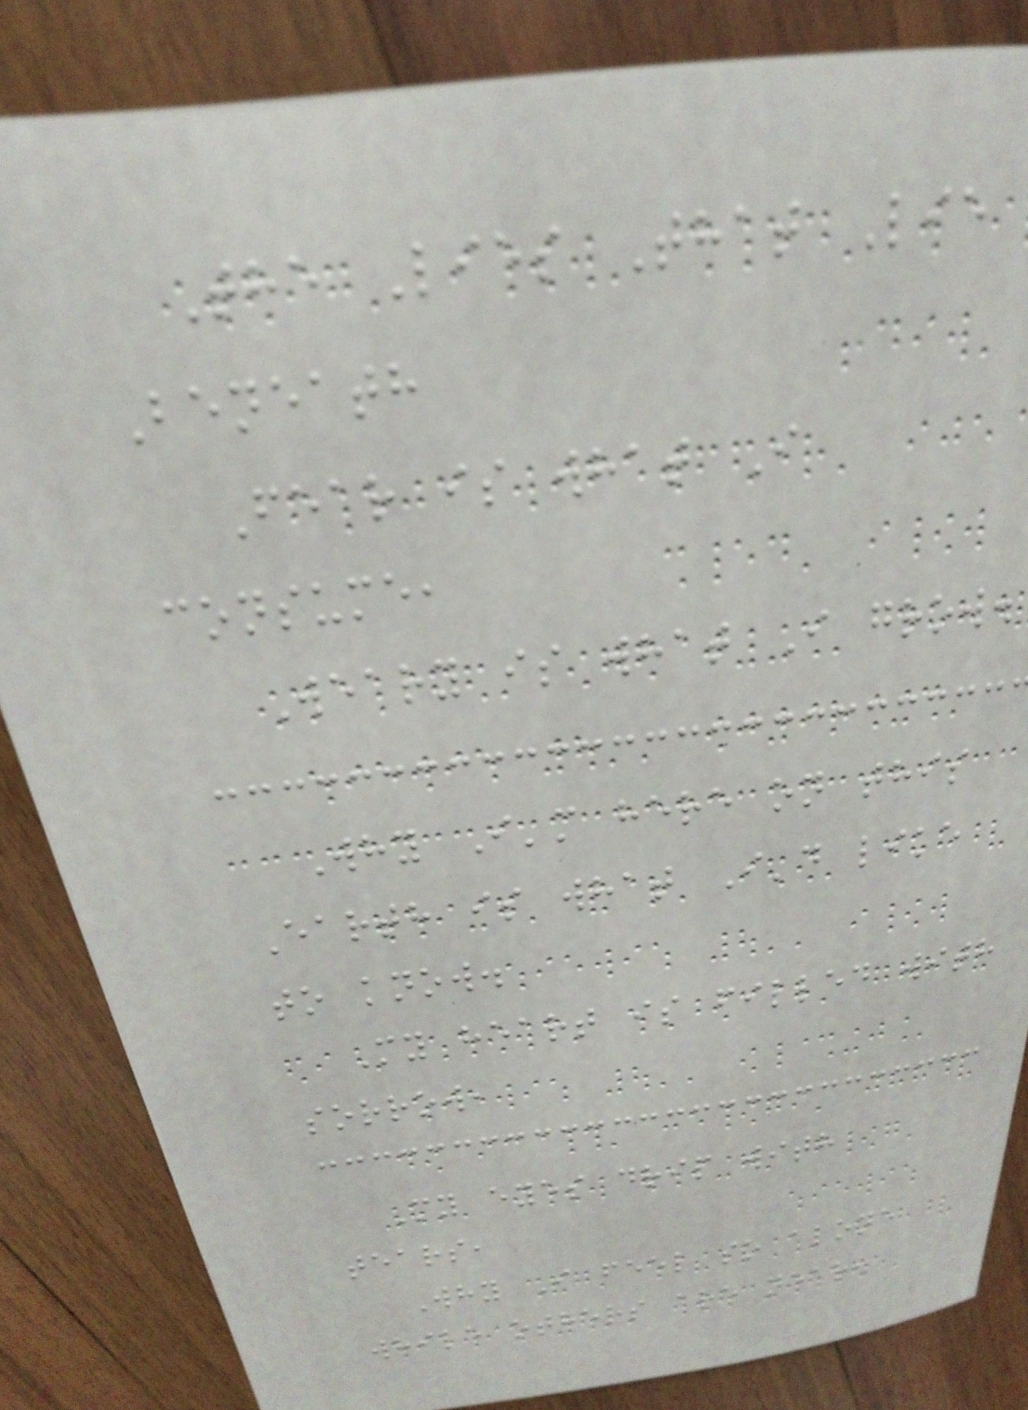The Lies That Lie
Beneath
Fear is what I
consume,
Weary is what I grow.
Why I'm here on this
Earth is what I'd like
to know.
My heart is filled with
sorrow,
My eyes drip with
tears,
Why I feel so alone
while others are near.
